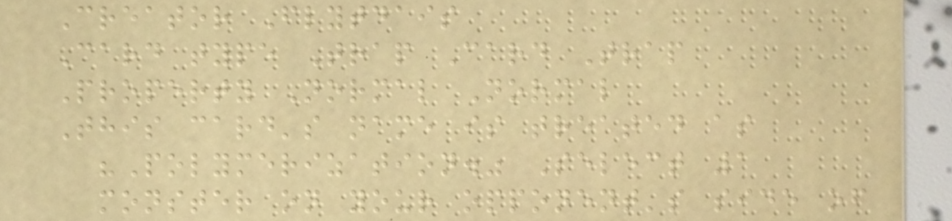Creator Flytdais
Card type Trap Card Trap
Property Normal Normal
This card's name is treated as
"Polymerization." Select 1
monster on your opponent's side of
